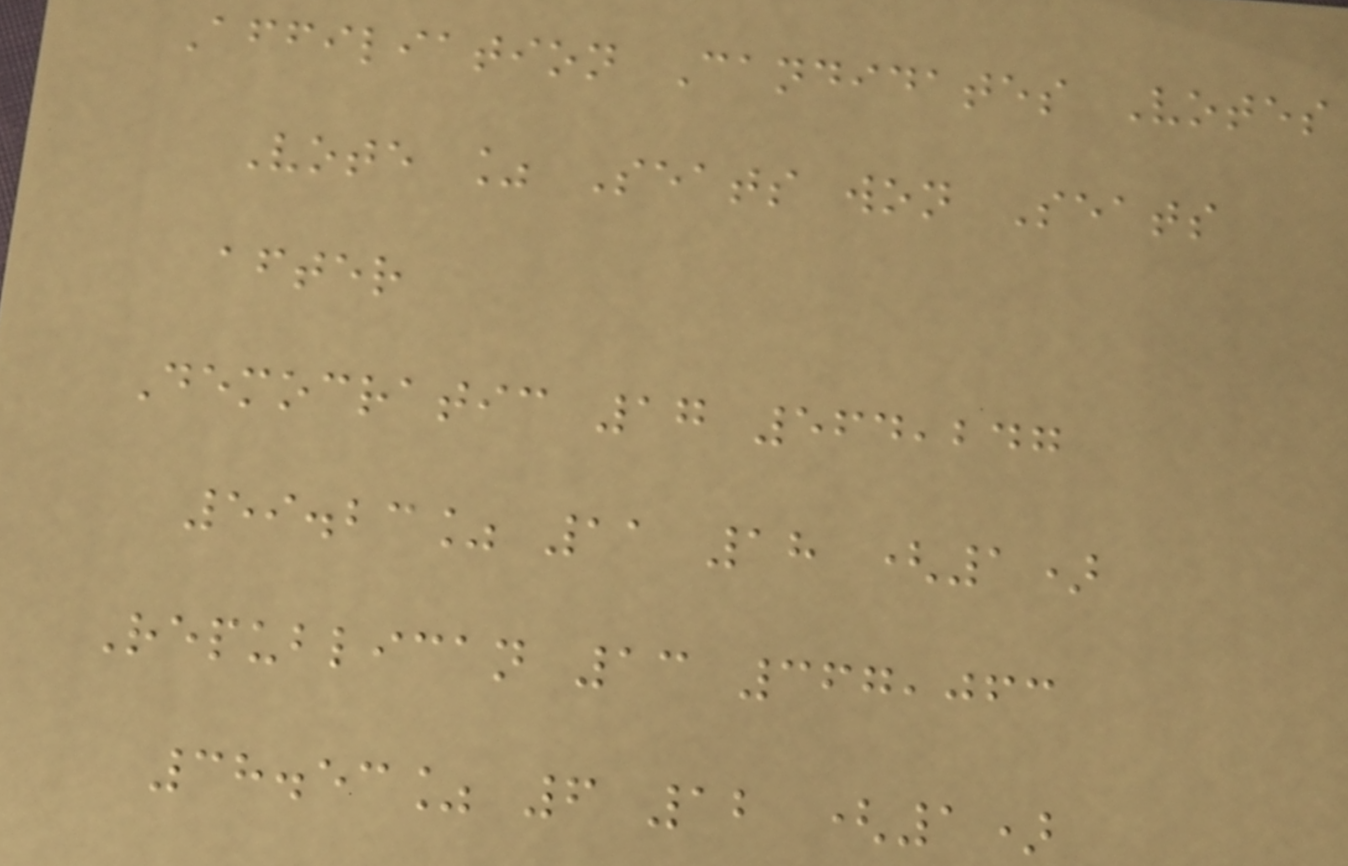Affiliation Candidates Votes
Vote % Seats won Seats
after
Democratic 17 564,247
59.23% 11 18 (1)
Republican 13 367,063
38.53% 6 12 (1)
